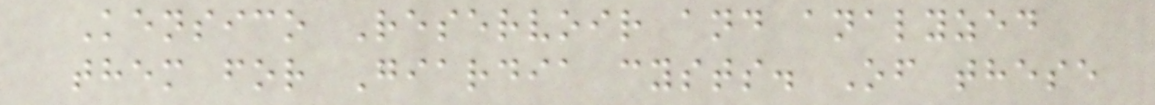Kensico Reservoir and analyzed
them for Giardia cysts. Of these
